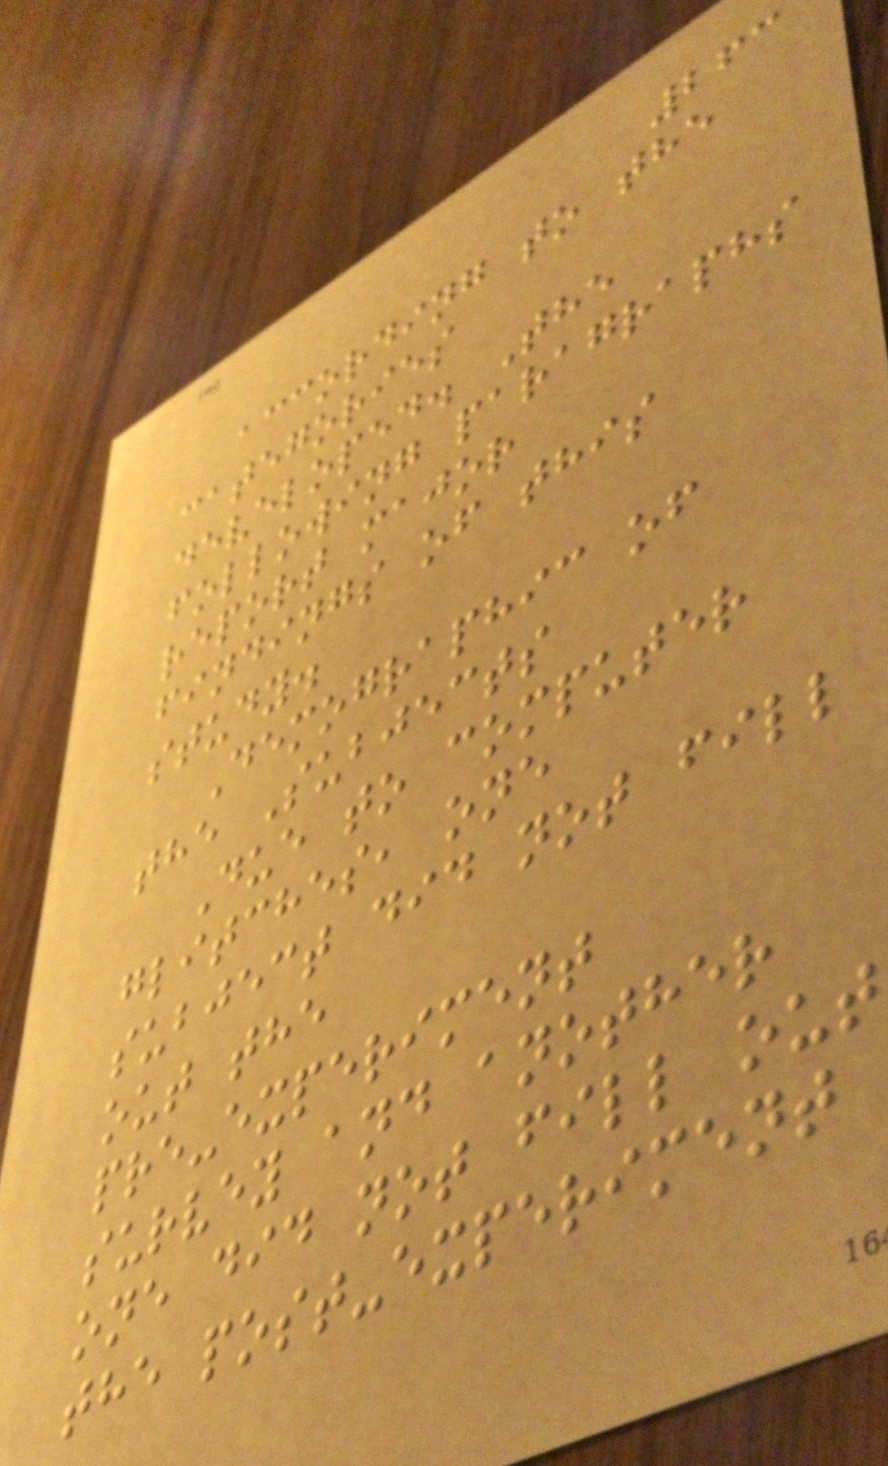263
according to the
categories
developed. The
following paragraphs
report major
findings of this
study.
Demographic of
the Subjects
Due to computer
glitches, one
subject did not fill
out the
pre-experiment
survey and another
one did not fill out
the post-experiment
